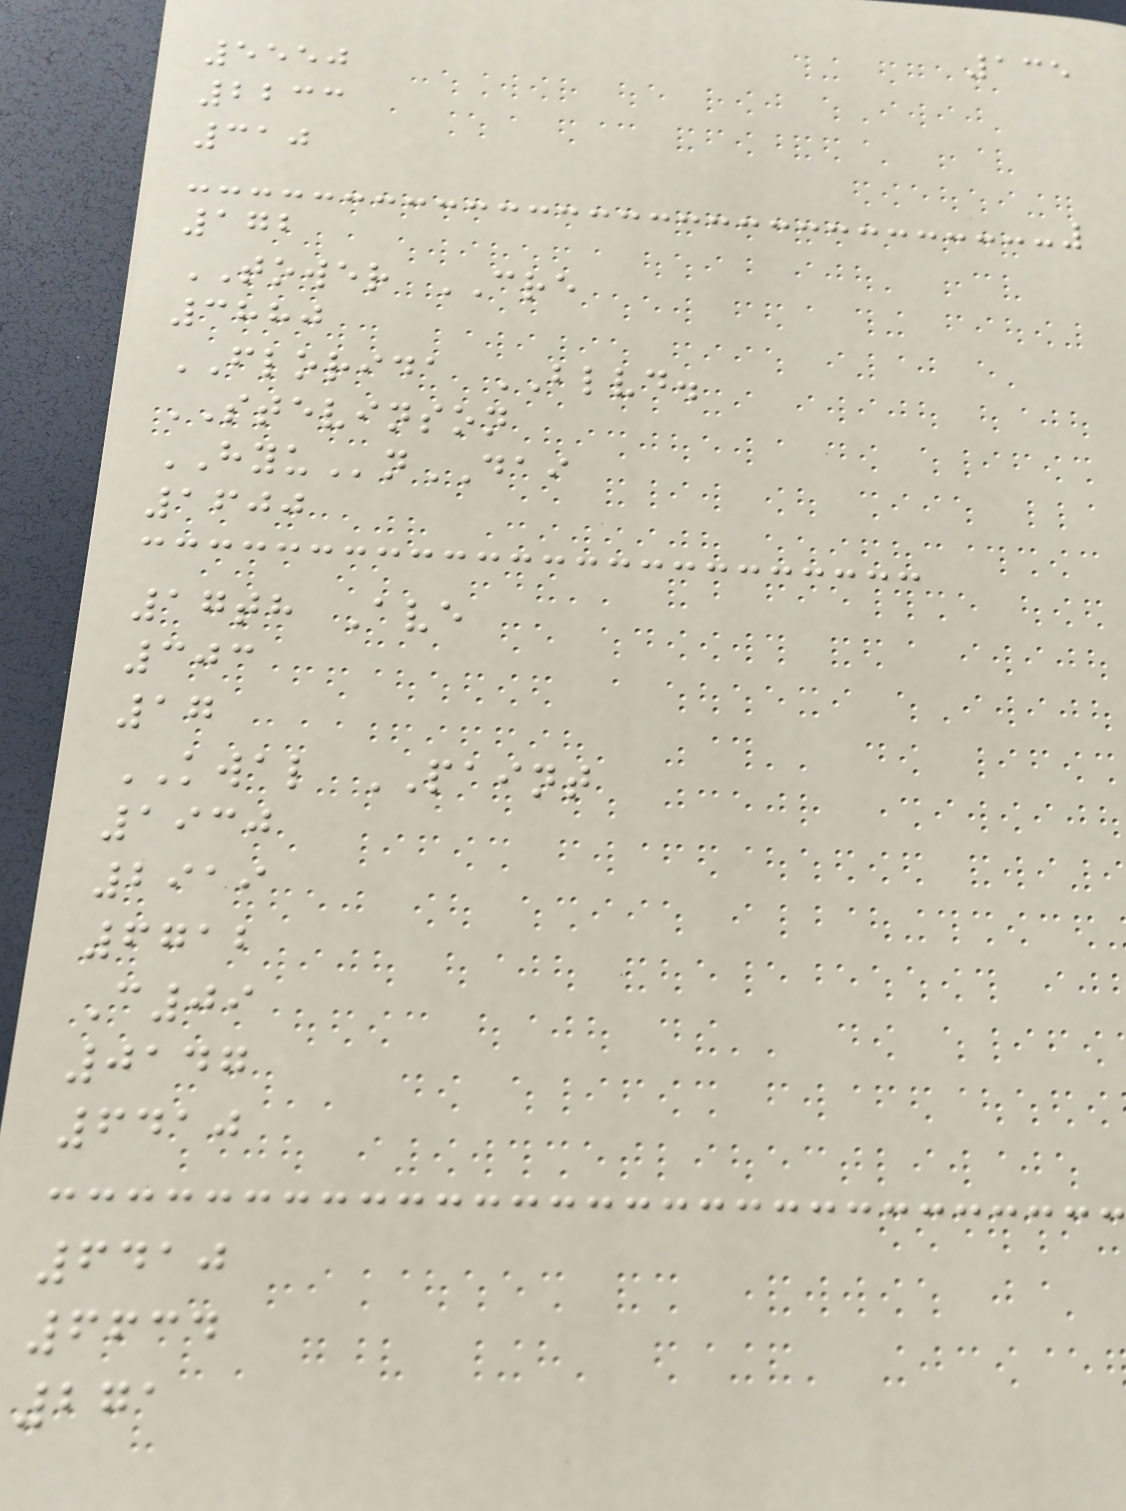135
5550
2233
310
172
TOWER CRE
3880
FLORIDA BLVD.
STEVINSON
HYUnDAI
1600
17th Ave
303
17
KWAL PAINT
1930
2919
6712
C09
0147
6410
6410
6634
271
